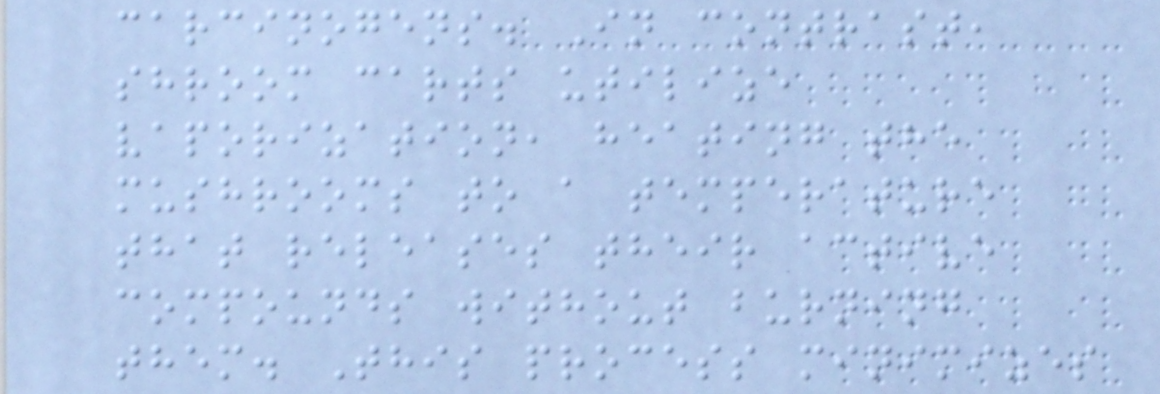carcinogens. In contrast,
shroom carts utilize
vaporization, heating the
mushrooms to a temperature
that releases their active
compounds without burning
them. This process minimizes
